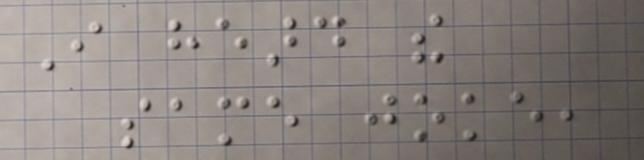I heard the
same joke,
